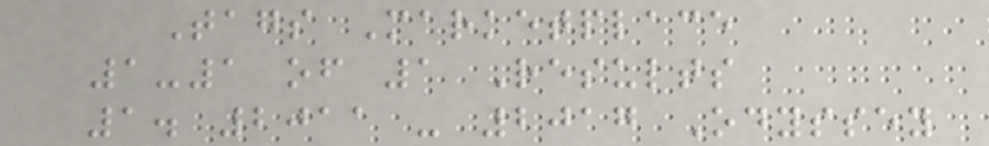Tags Marketplace
1-1 of 1 Results
1. 2011 - 2017 Odyssey
